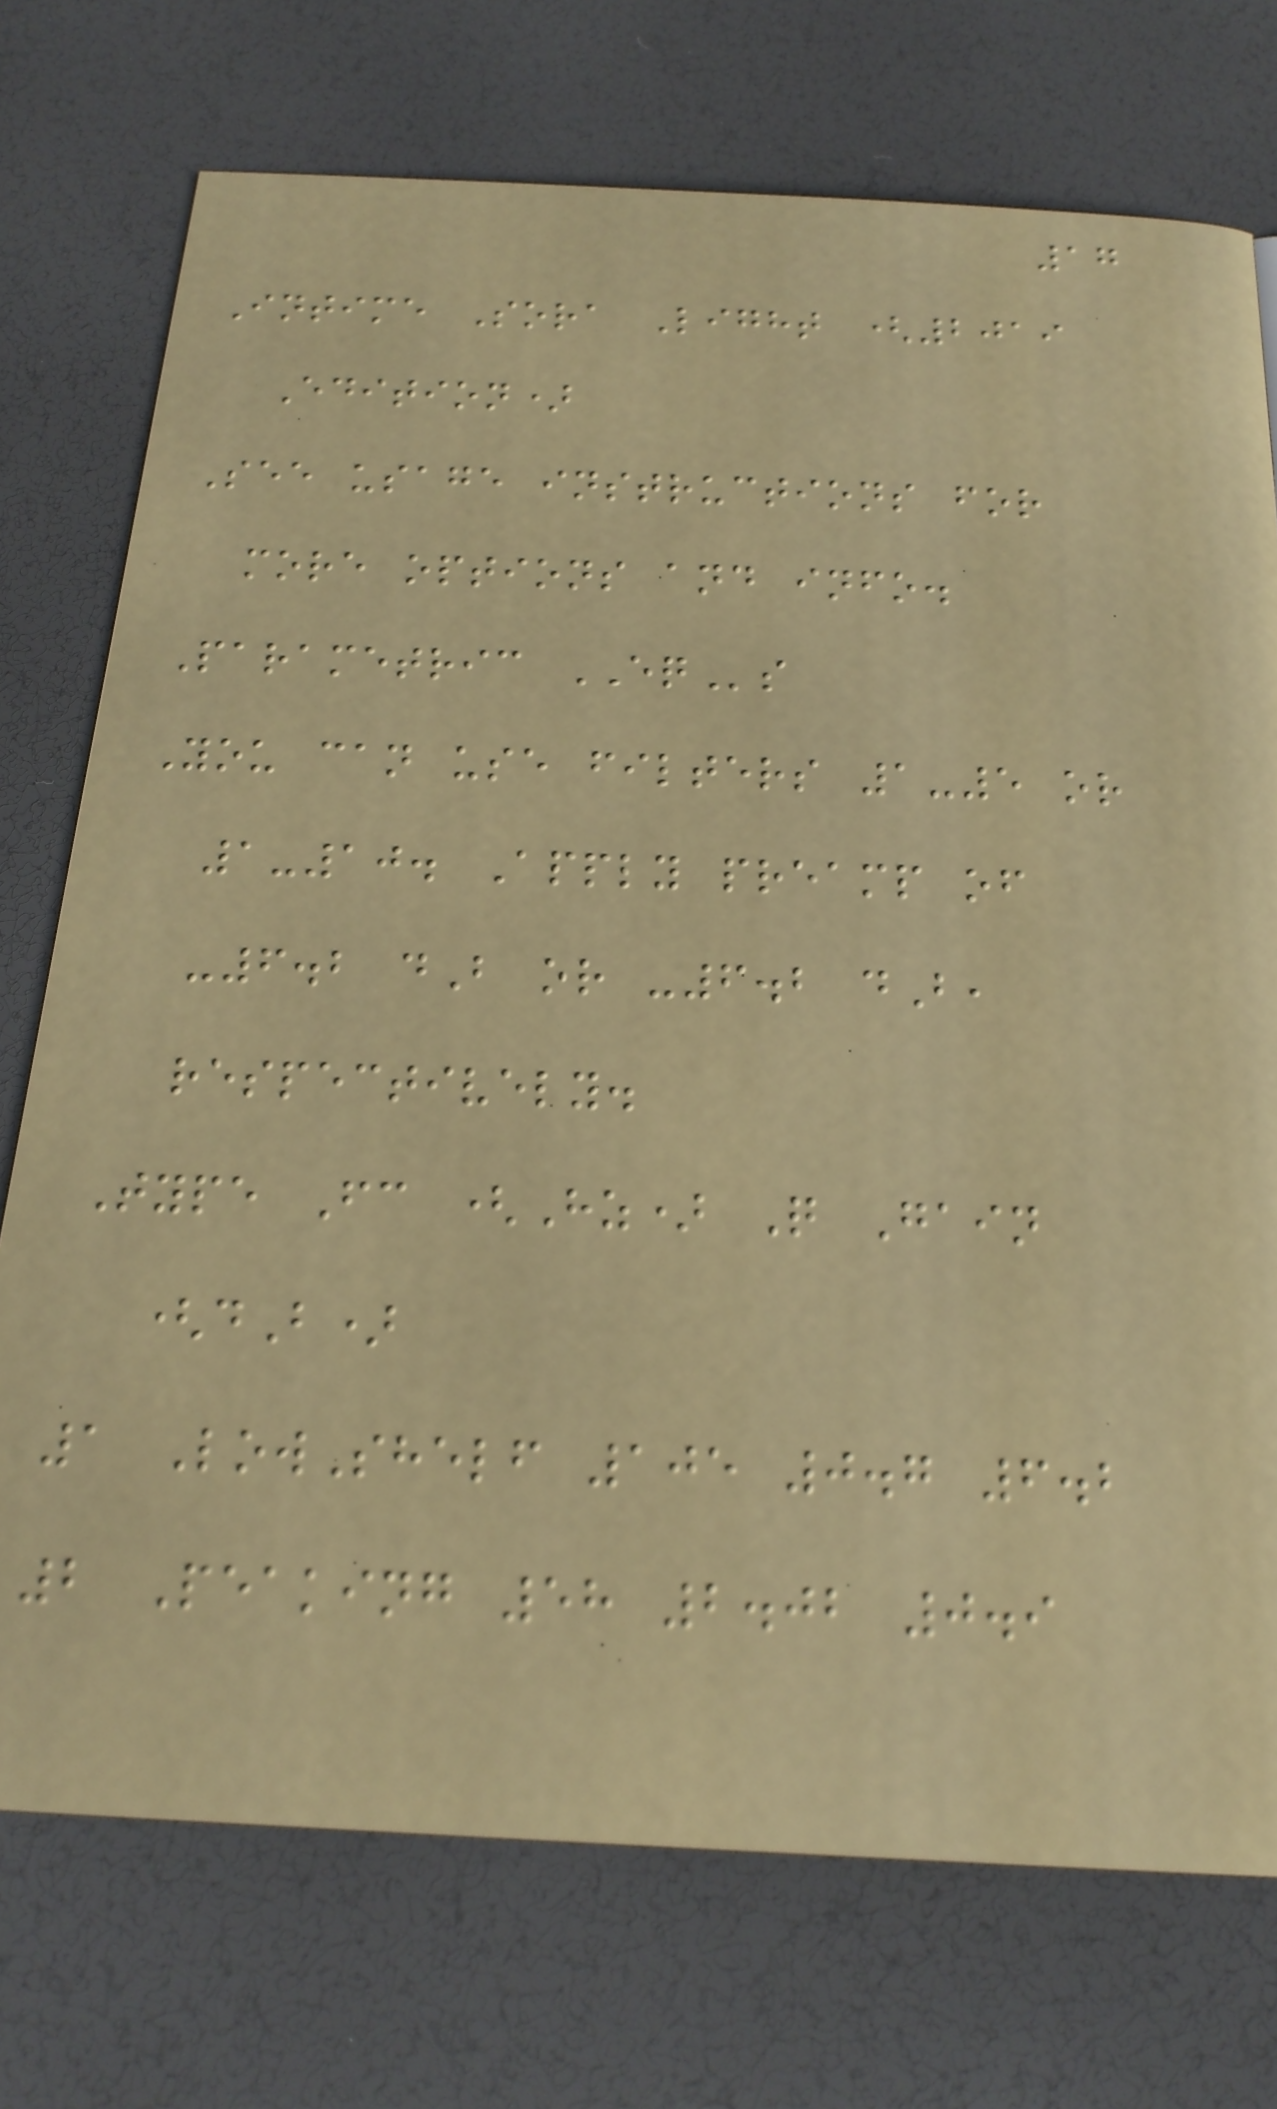17
Intime Sora Light (2019
Edition)
See usage instructions for
more options and info.
Parametric EQs
You can use filters 1-5 or
1-10. Apply preamp of
-6.2 dB or -6.2 dB,
respectively.
Type Fc (Hz) Q Gain
(dB)
1 LowShelf 105 0.7 6.2
2 Peaking 58 2.02 0.9
